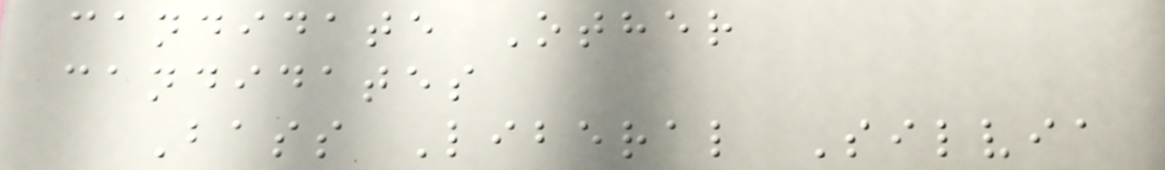candidate Other
candidates
Bass Liberal Silvia
